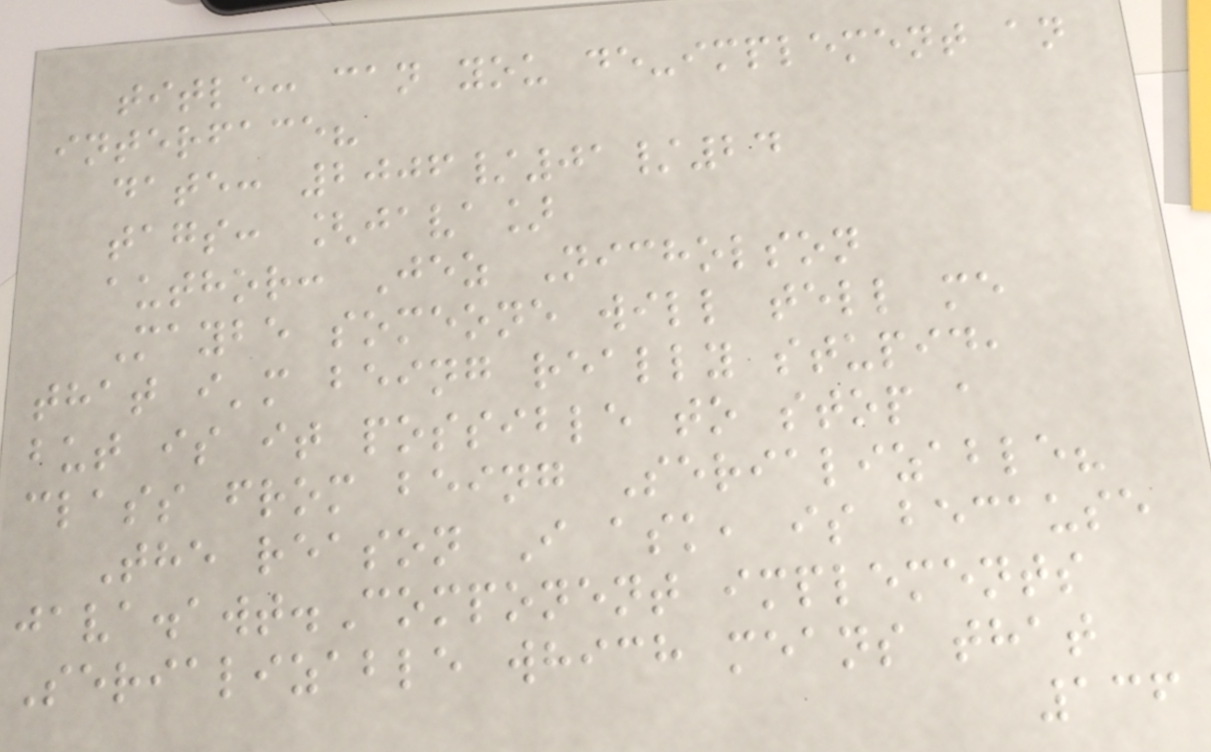title: can you de-implement an
interface?
date: 2006/01/24
tags: [java]
author: Jez Nicholson
Maybe someone will tell me
that i'm being really stupid,
but is it possible to stop a
class from being Serializable?
The reason I ask, is because
java.awt.Component implements
Serializable which means that
136
